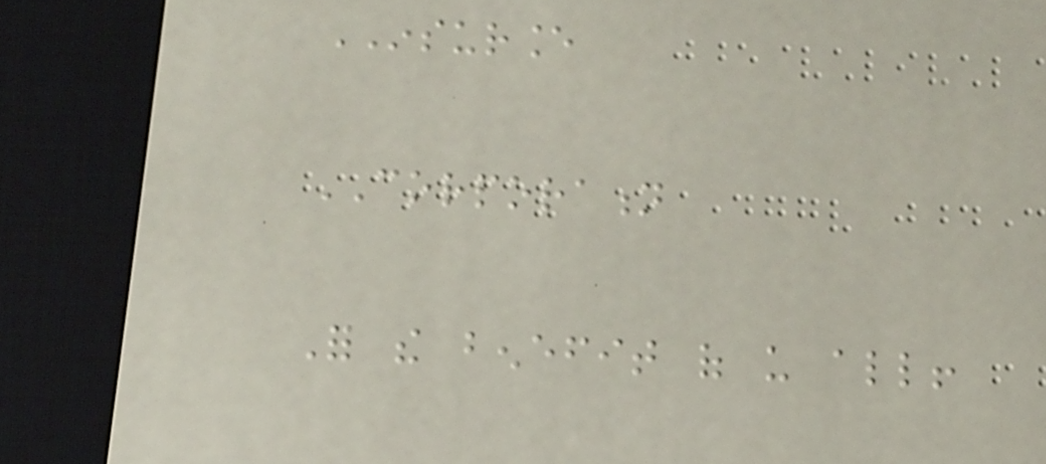INSURANCE
CORPORATION
For the benefit of us all!
